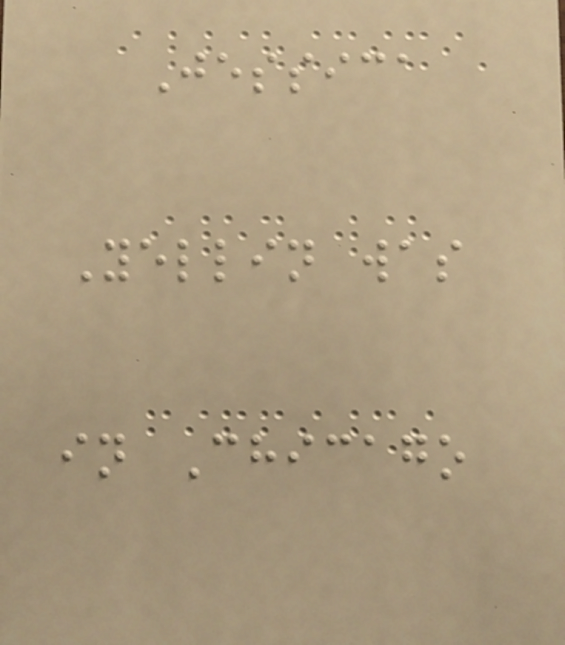Jessica
Yellin was
in Chicago
